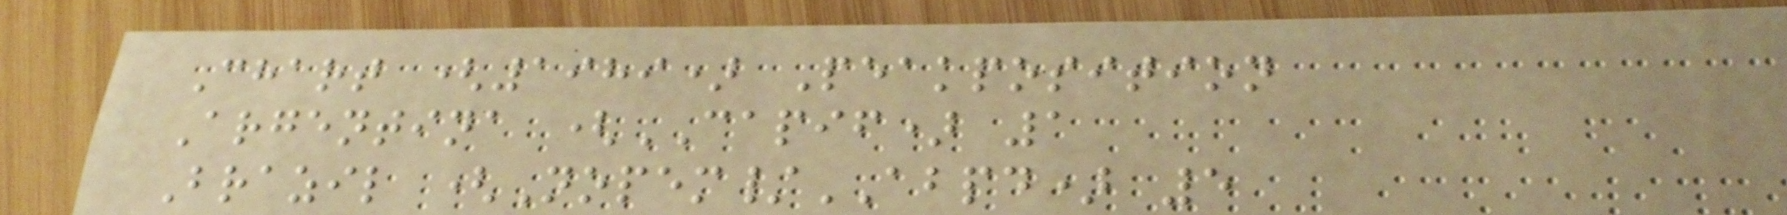Chart (1989) Peakposition
Argentina (CAPIF) 1
Brazil (Nopem/ABPD) 5
